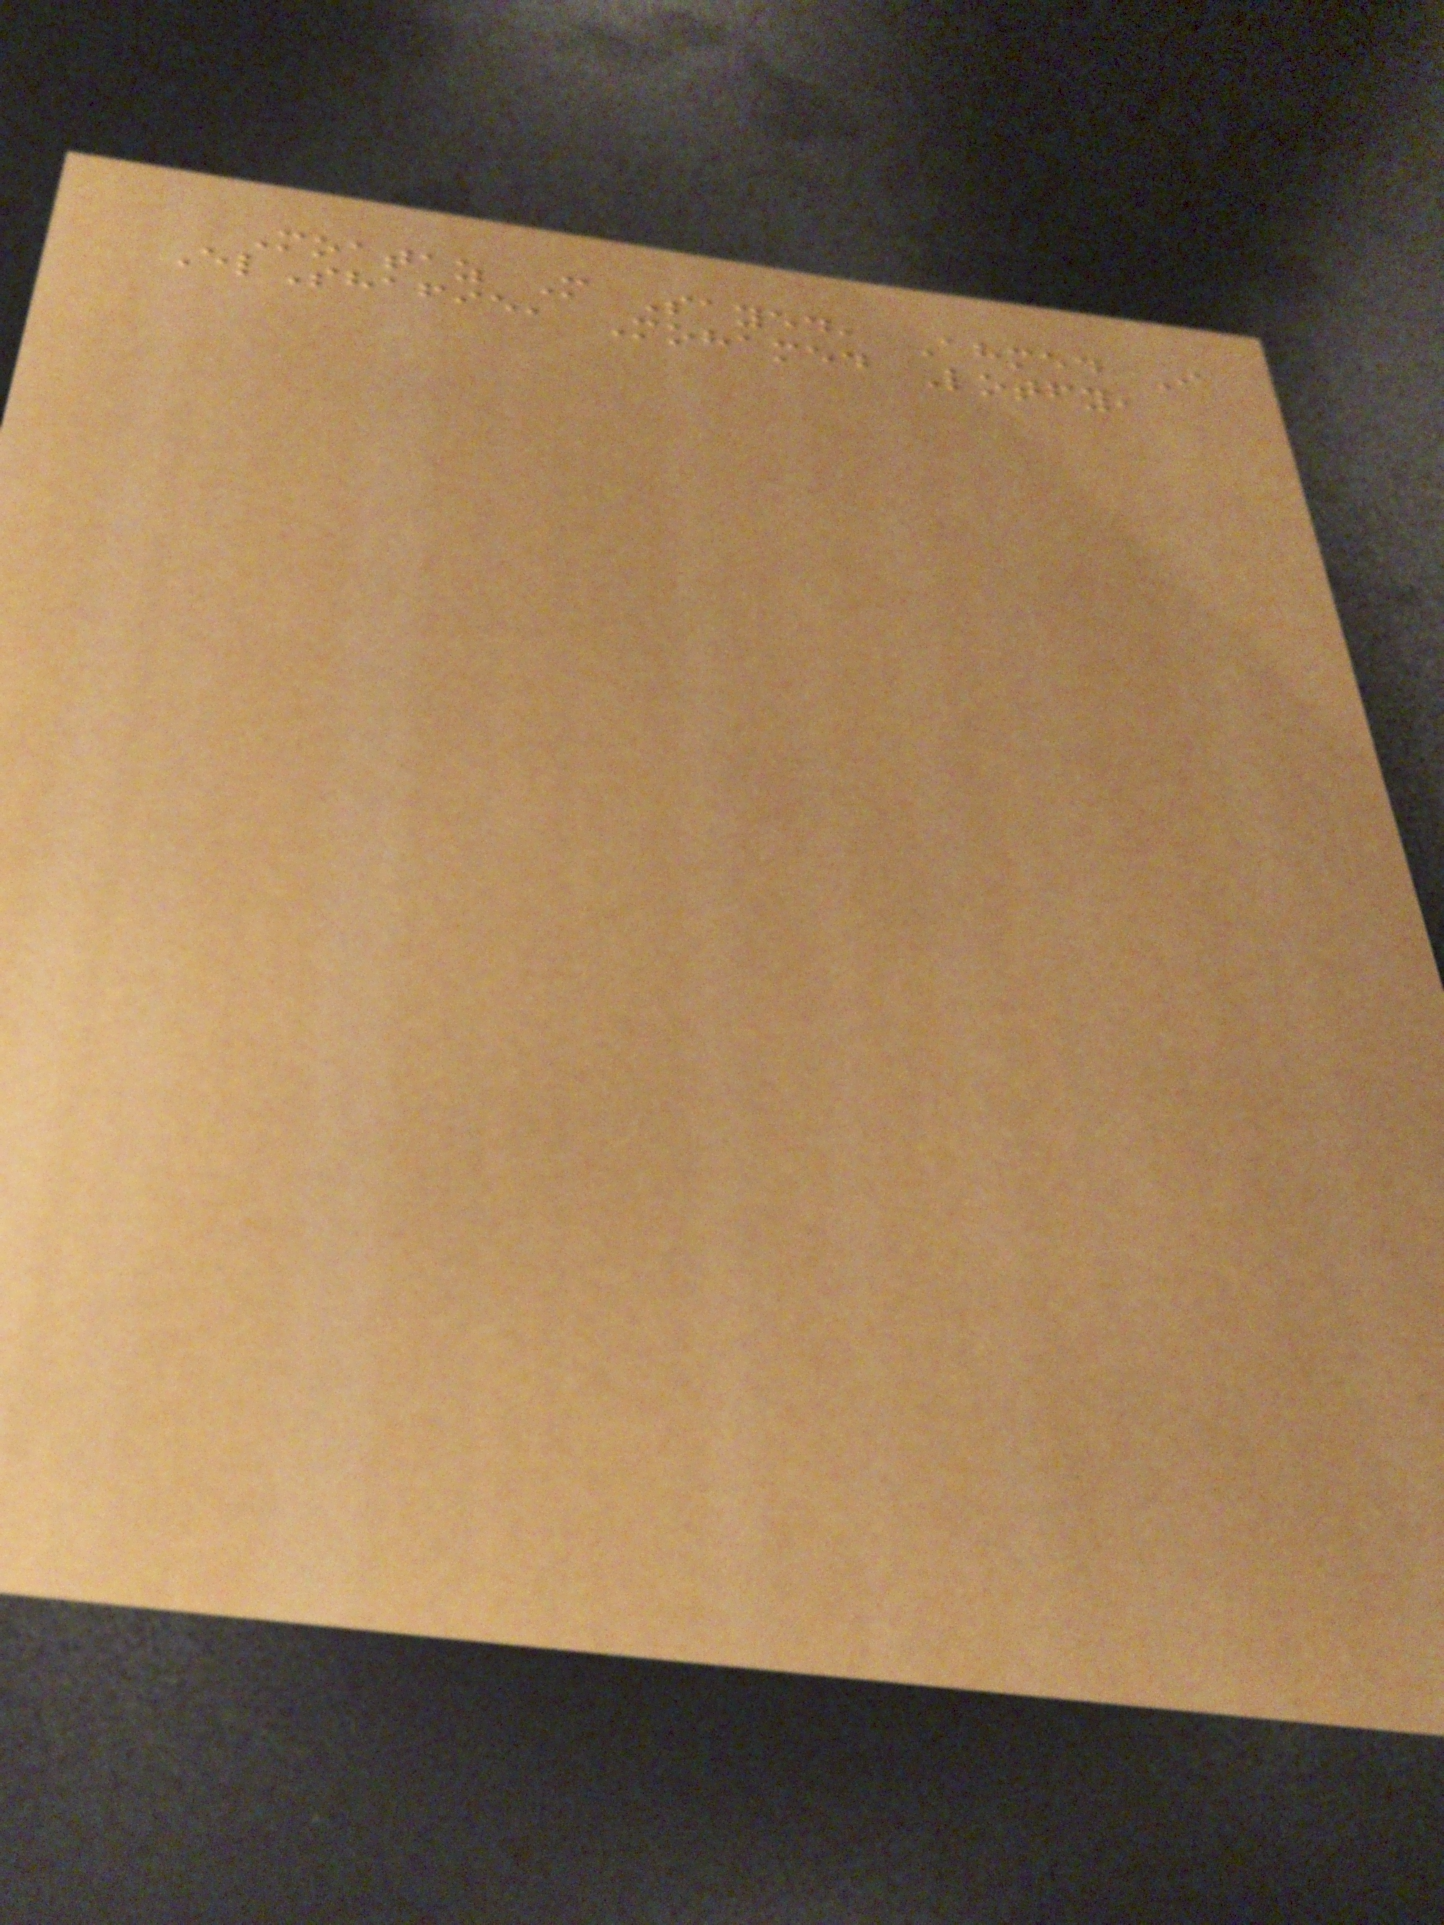Moataz M Sayed, Ahmed I
ElShafie, Mohamed Lotfy,
